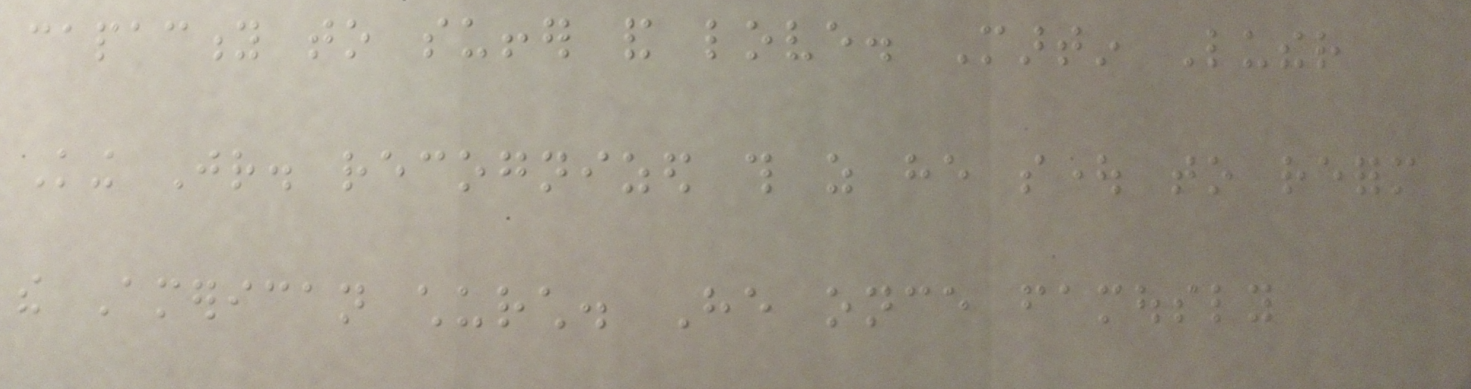capacity to suffer and love. Martin Luther
King Jr. recognized this as he sought to reform
the American church. He once famously
